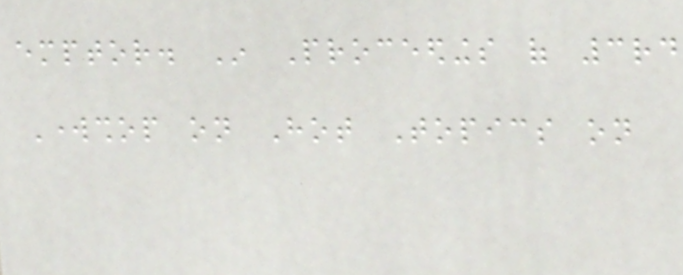emptor. In Proceedings of 3rd
Workshop on Hot Topics on
